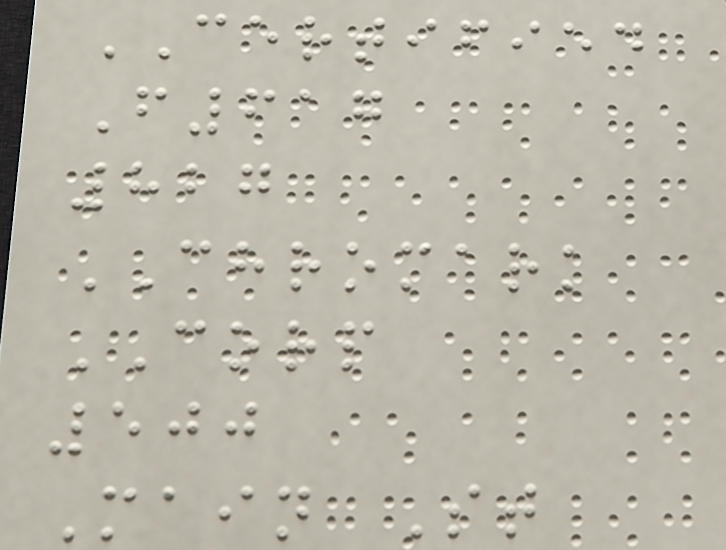CERTIFIED
F617
827
CHROMARK
CORP
500
Main St
